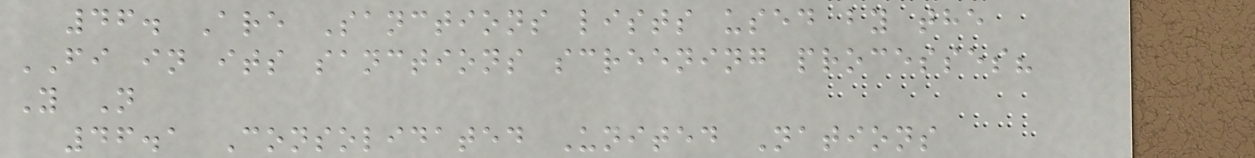46. Are Sanctions lists used by the
FI in its sanctions screening processes?
Y N
46.1 Consolidated United Nations
